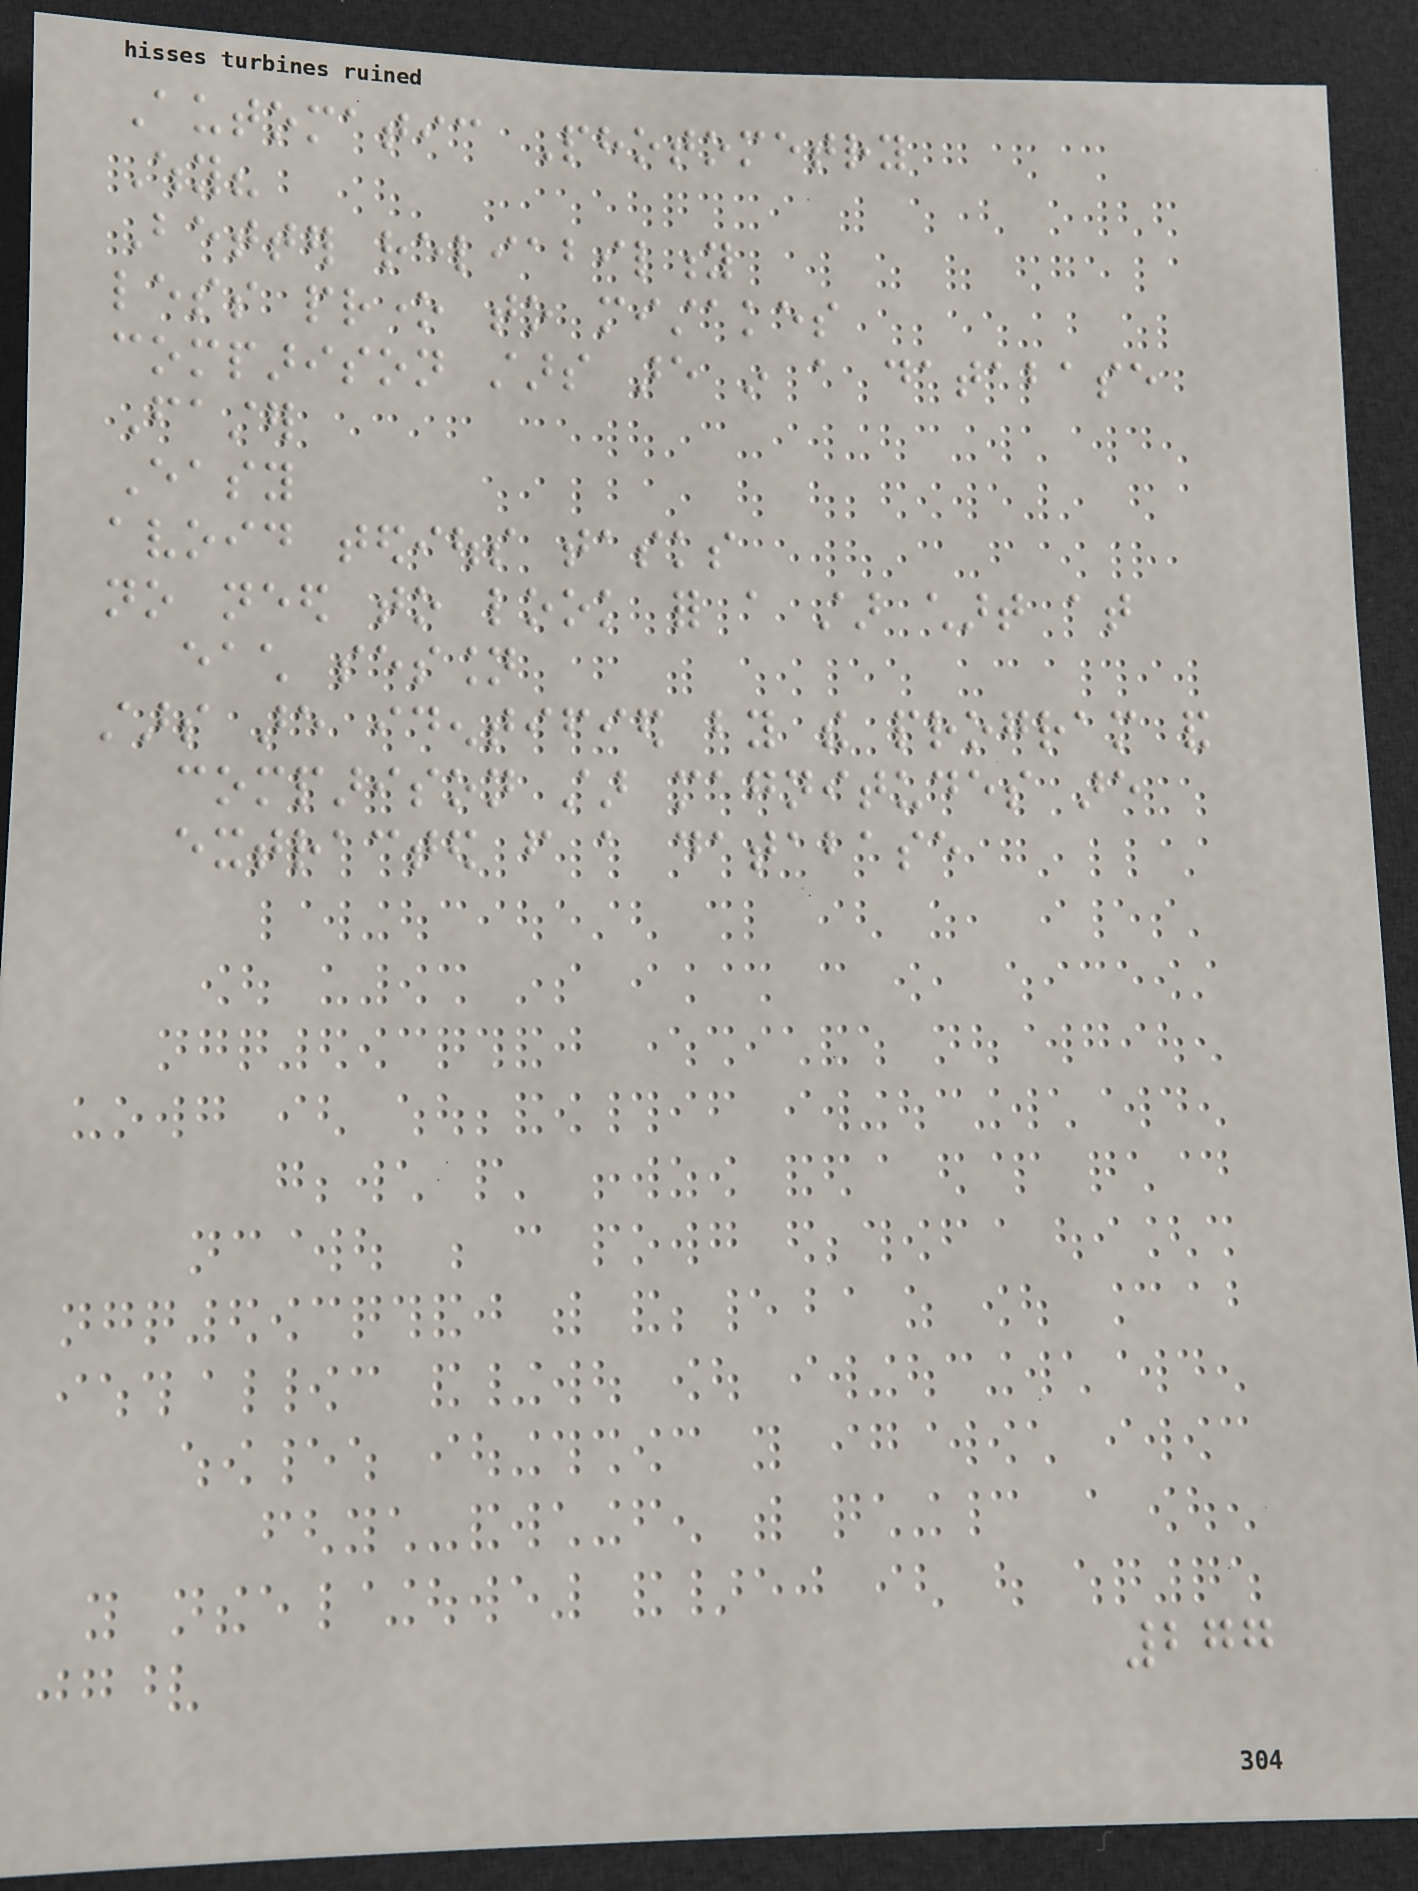Automatic Photometry
Why?
Better reliability
less prone to mistakes
comparison stars are in a database
Faster
Easy
avoid tedious tasks
no need to look for a star chart at
each session
stars are identified by the program and
comparison star magnitudes are
extracted from a database
277
